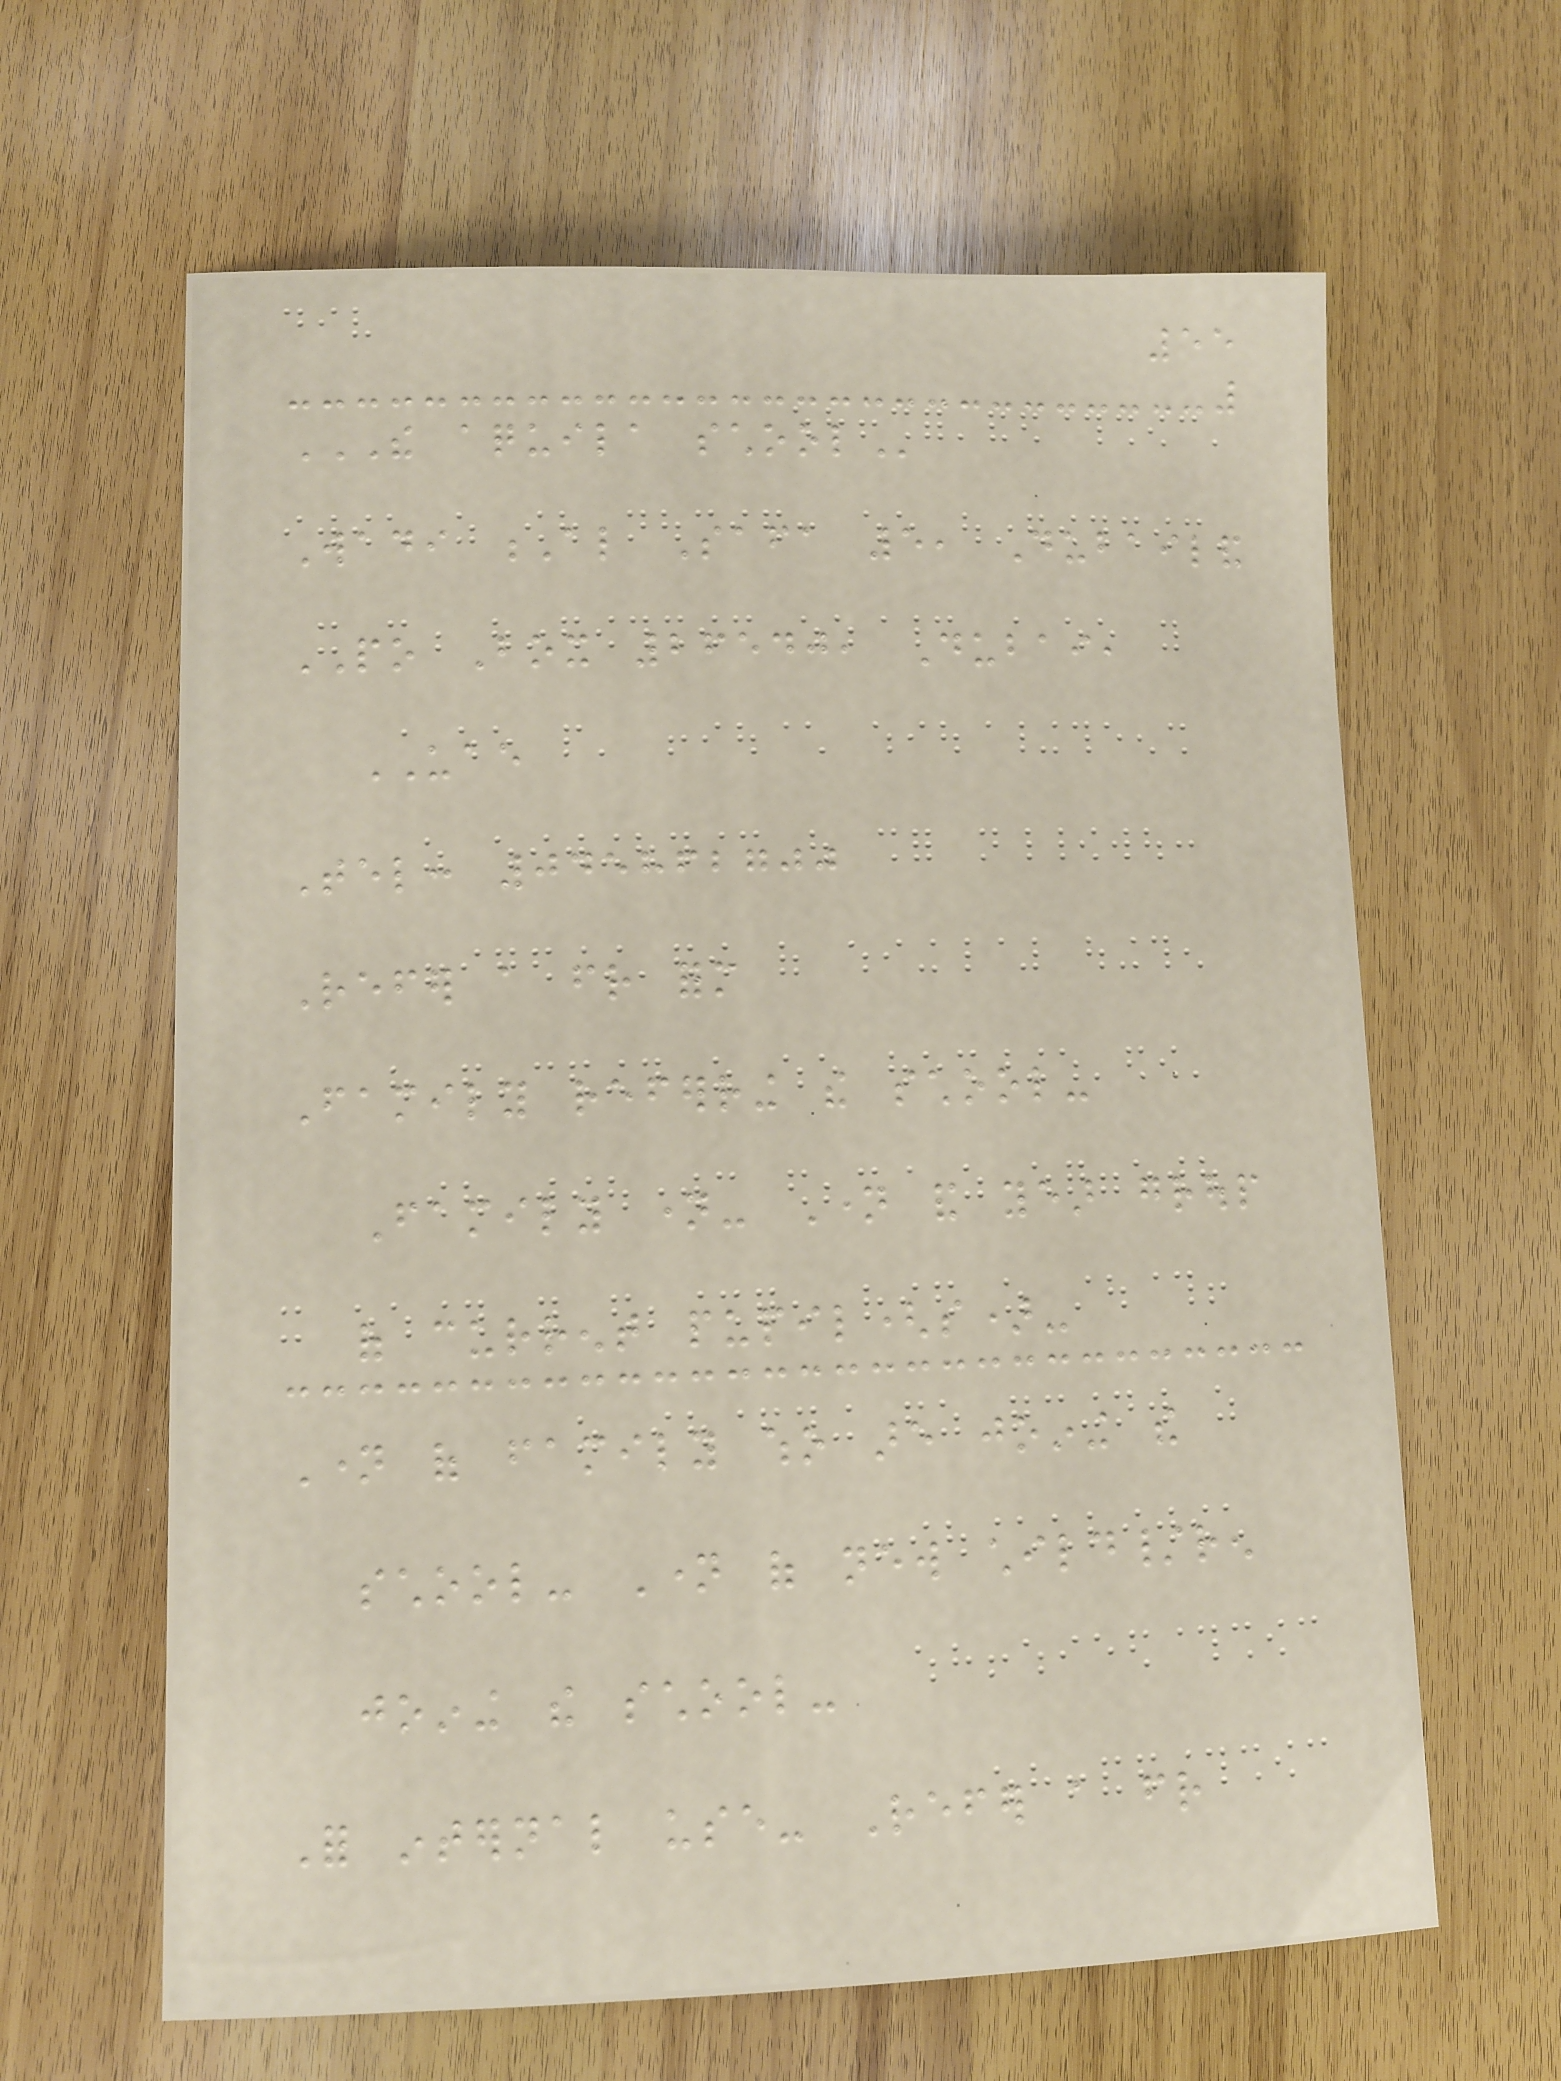55
THE AQUILA SCHOOL
Wadi Al Safa 5, Dubailand
PO Box 26540, Dubai,
UAE
Tel: 045862700
Refer a friend form
Family referring the school-
Family name- Name and year group
of current pupil(s)-
Name of family who are joining the
school- Name of new child/ren
joining the school-
For internal use- Refer a friend
